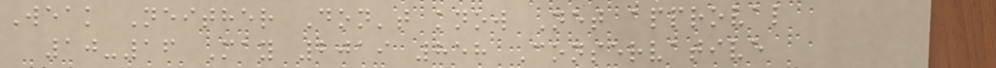Weak Neither Don't know Net approval
10-16 May 2019 858 Conservative
